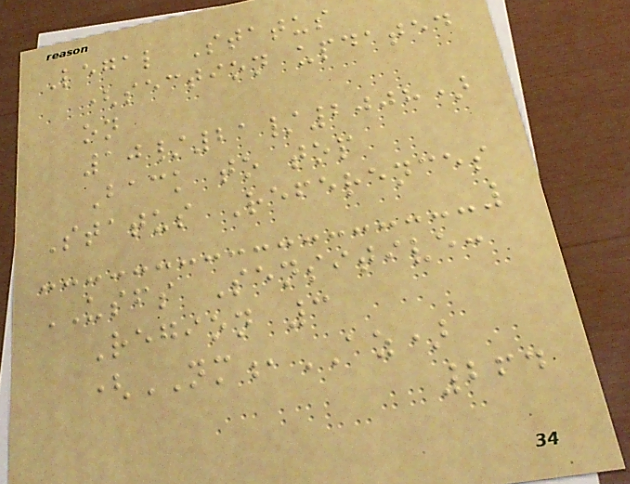Legal Status
(section updated
on
10/21/2008)
Back to top
Status References
USFS Sensitive:
Region 3
(NM,AZ)
264
